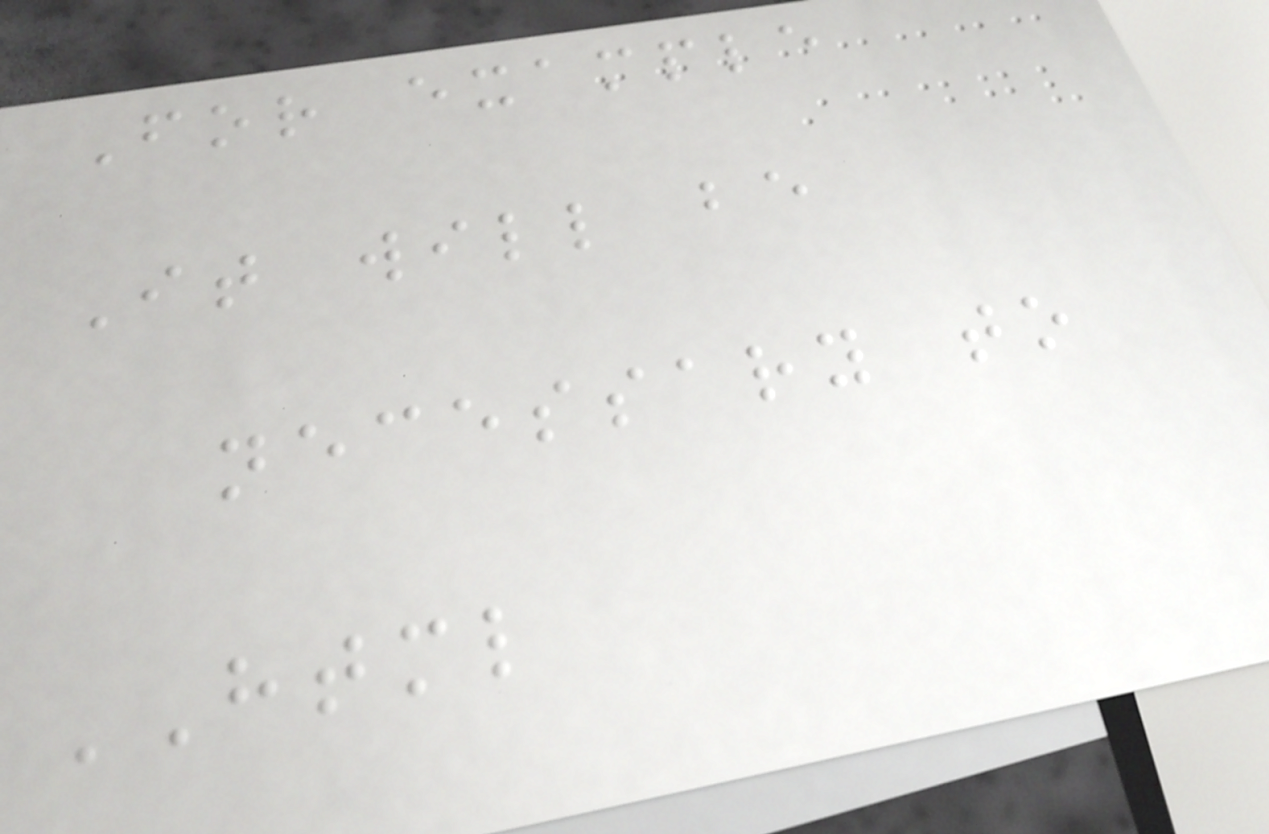For example
It will be
necessary to
HTML
